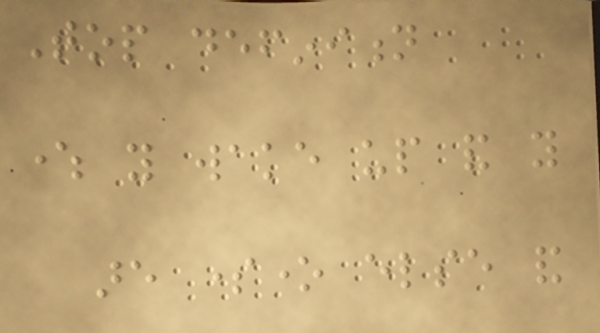Top definition
where you wake up and you
are someone else and
